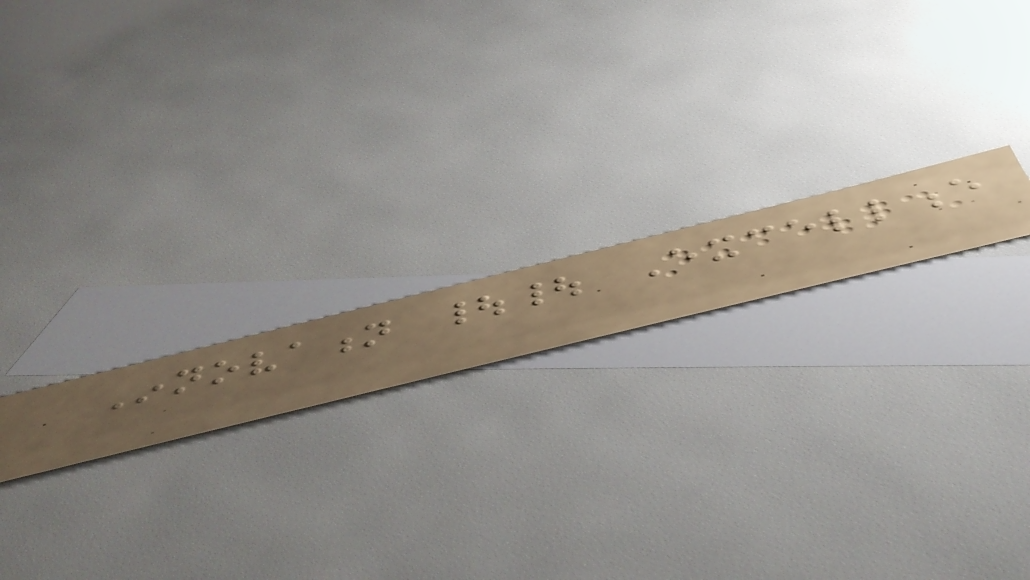Innovation || Excellence
